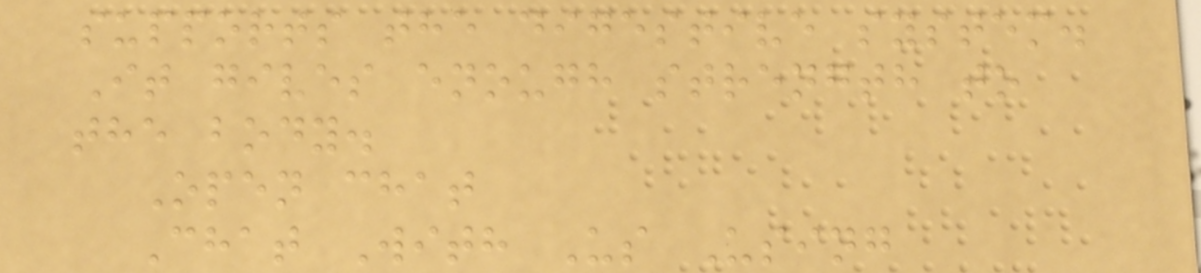supports the digestive system.
It gives enough strength to
the body.
Open chat
Chat With Us Using
